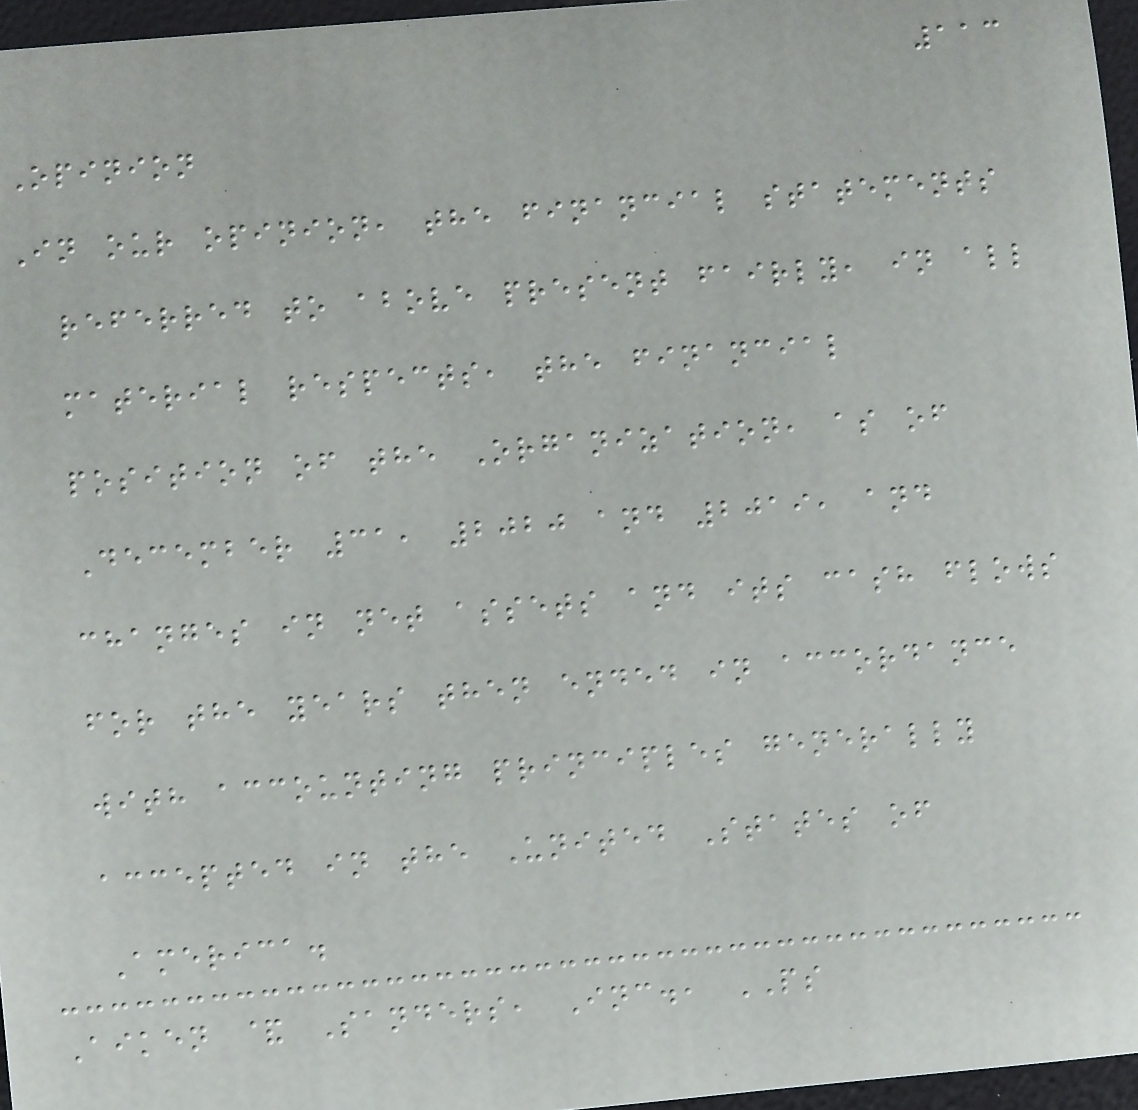113
Opinion
In our opinion, the financial statements
referred to above present fairly, in all
material respects, the financial
position of the Organization, as of
December 31, 2020 and 2019, and
changes in net assets and its cash flows
for the years then ended in accordance
with accounting principles generally
accepted in the United States of
America.
Aiken & Sanders, Inc., PS
